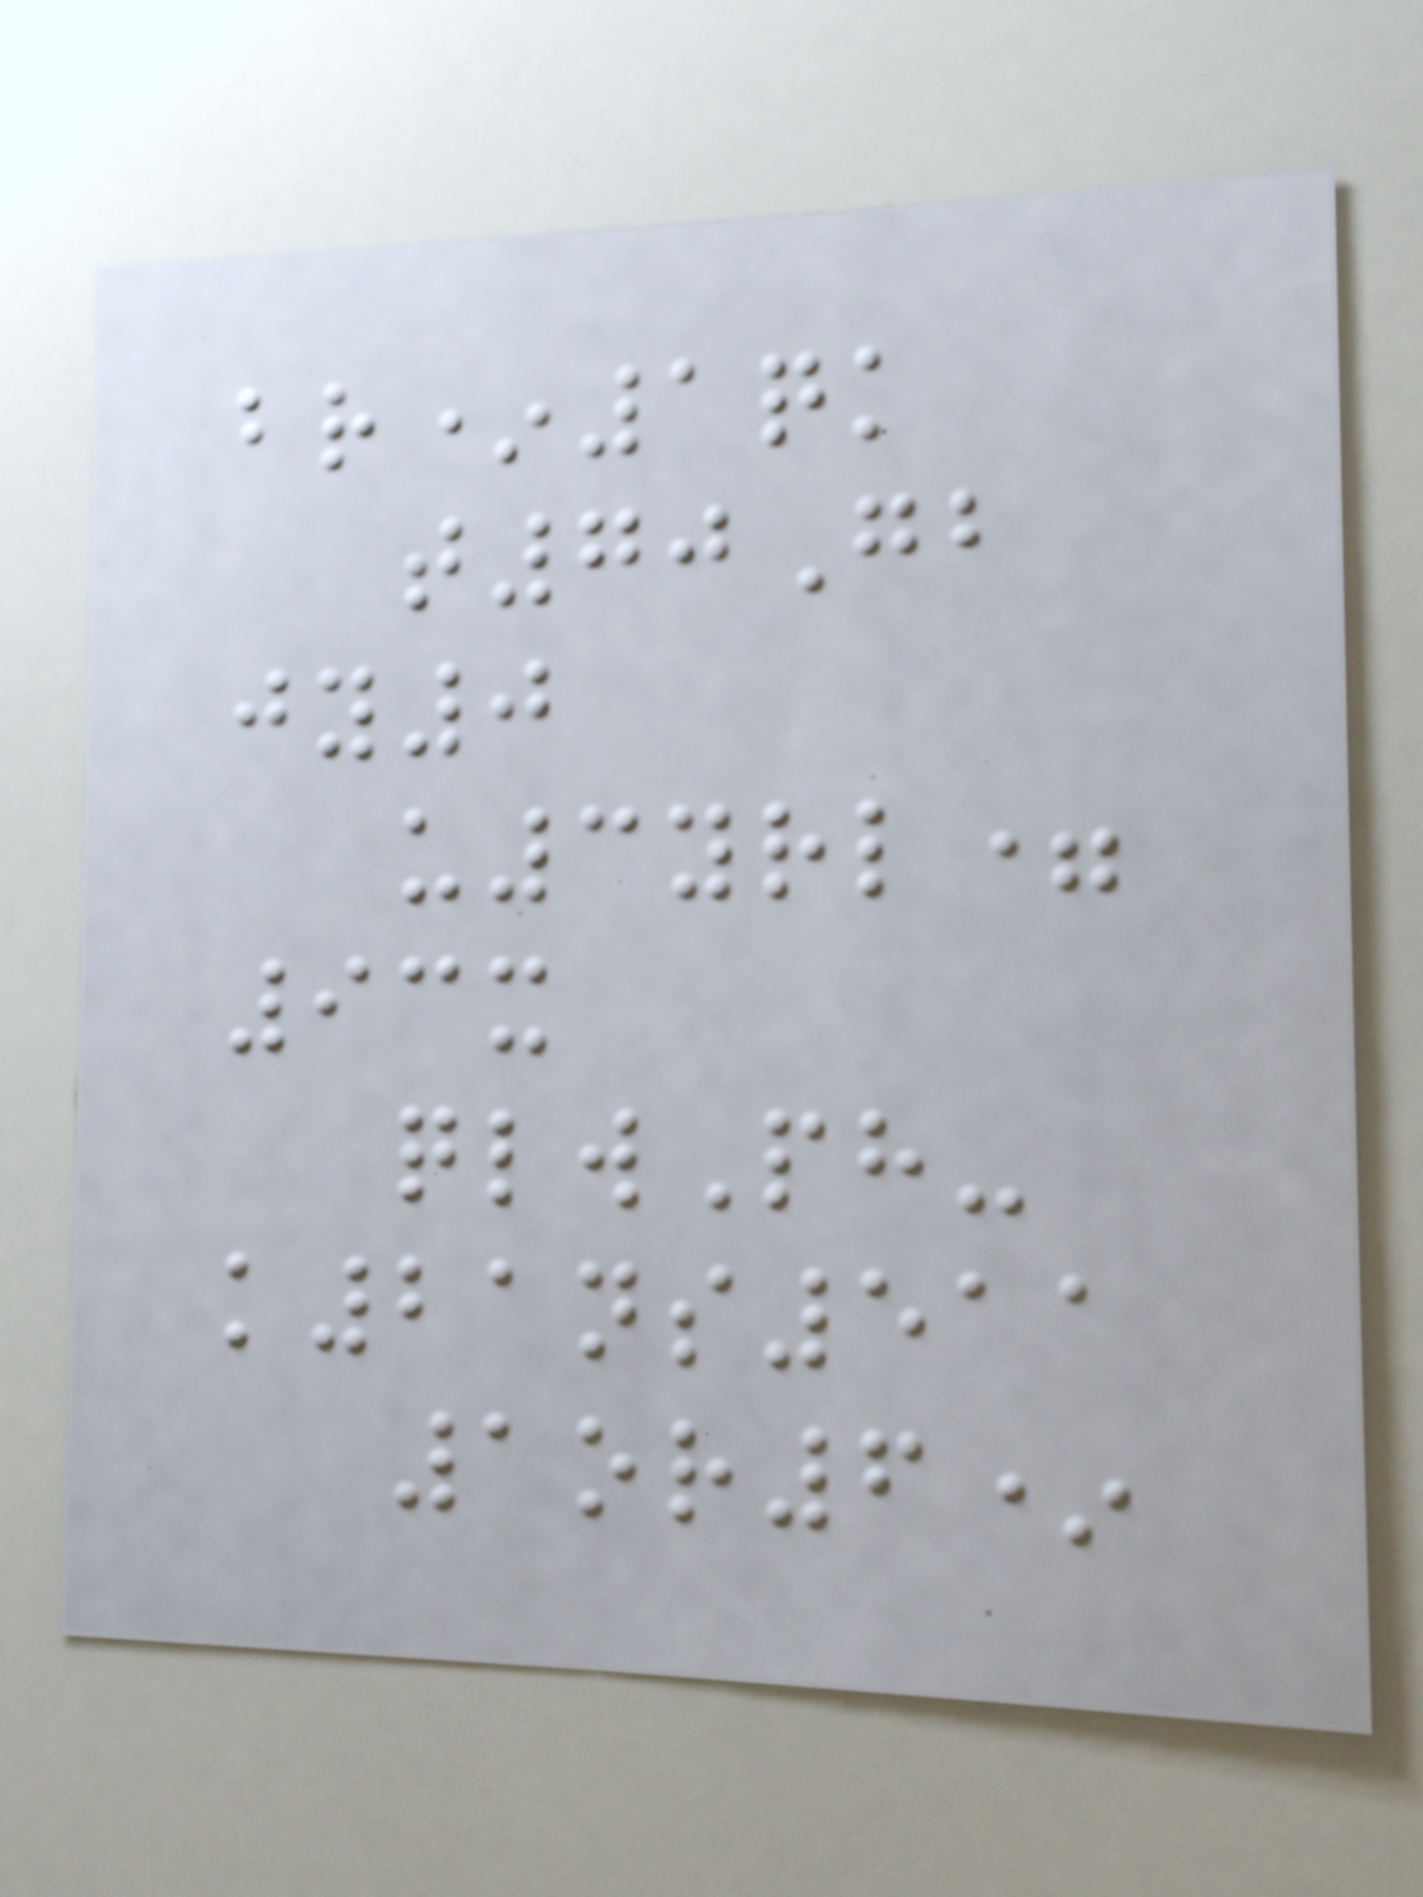br*1qk
t70Gb
jy0
u3yrl=
93x
qlwPh-
k21ns511
1or6*
